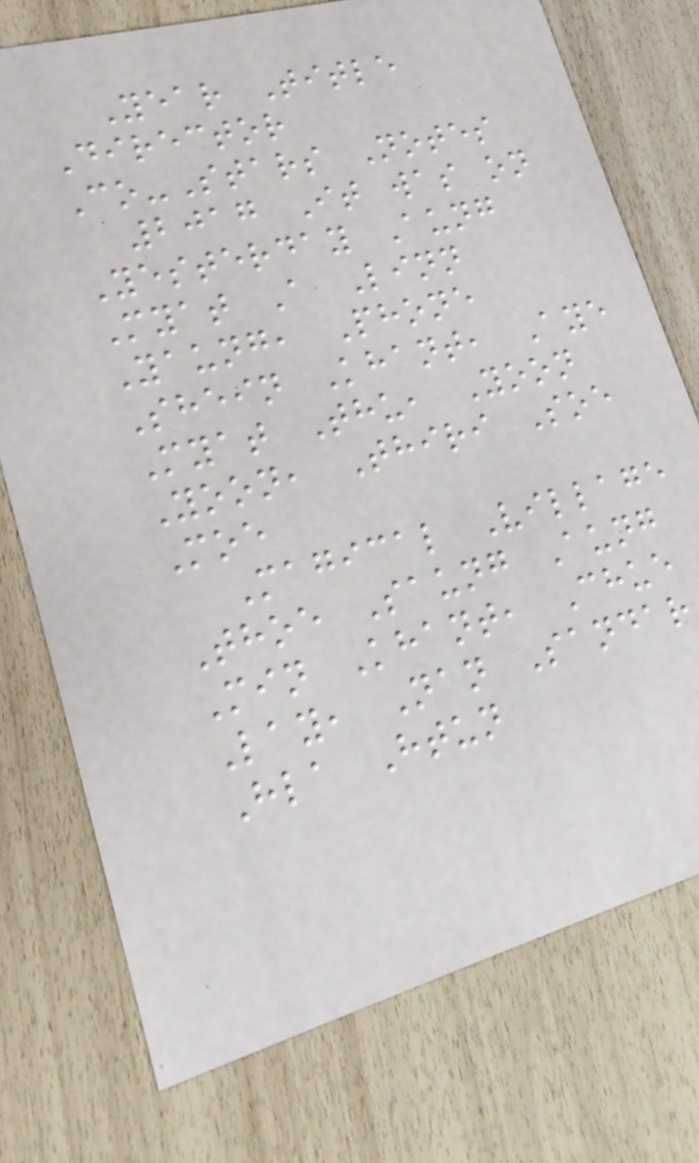Year Title
Director
Co-Stars Notes
2017 It was on
Yesterday Aung
Myat A Linn
Yaung, Phone
Shein Khant, Aye
Myat Thu, Yoon
Yoon, Thiri Soe
Moe
Magical Village
Thoe Saung Aung
Min Khant, Chue
Lay, Nan Sandar
Hla Htun
